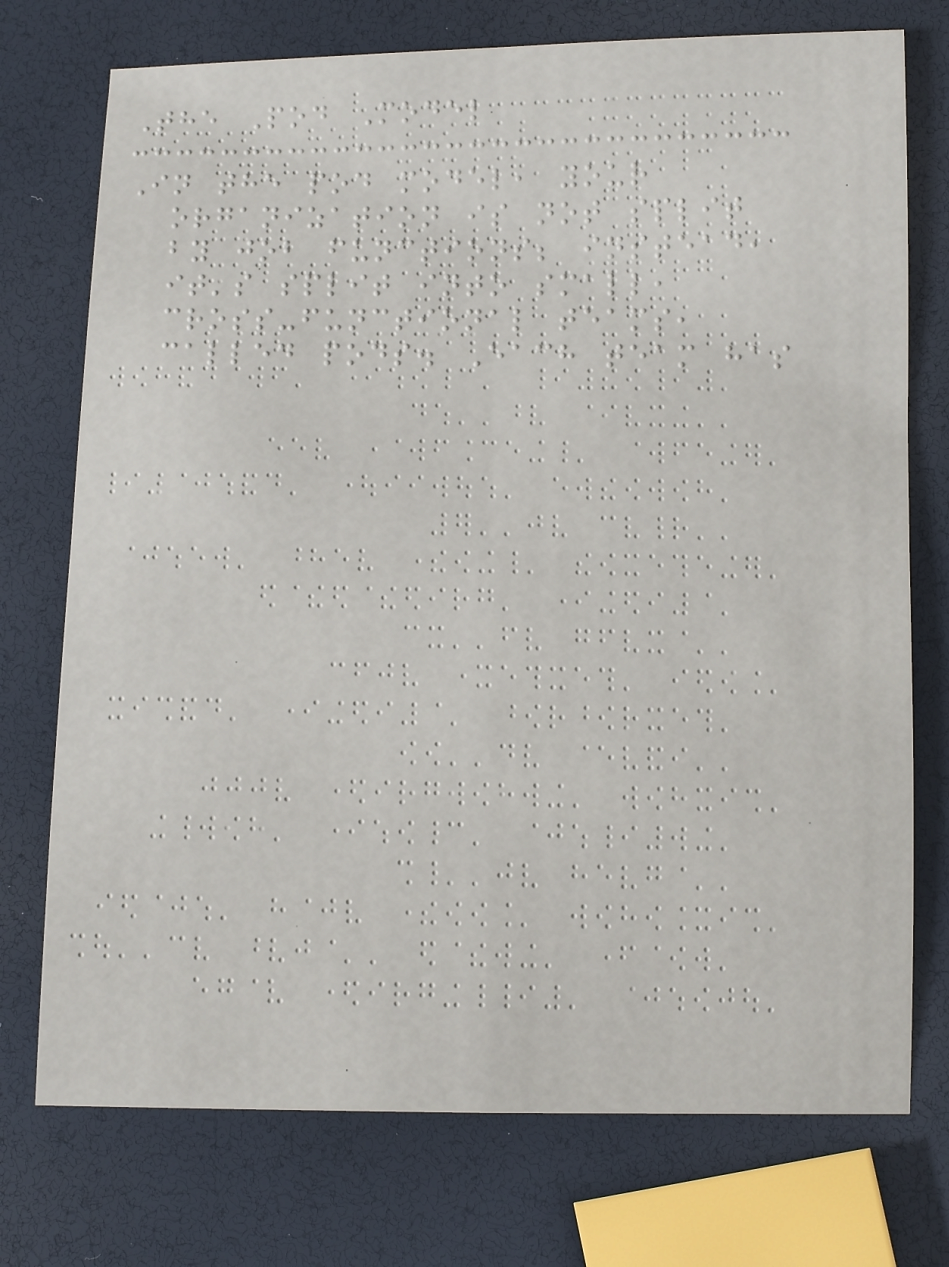The Pod Model
In the pod model, your
organization is not split
by job functions; instead,
it's split into small,
cross-functional teams,
called pods. Each team has
